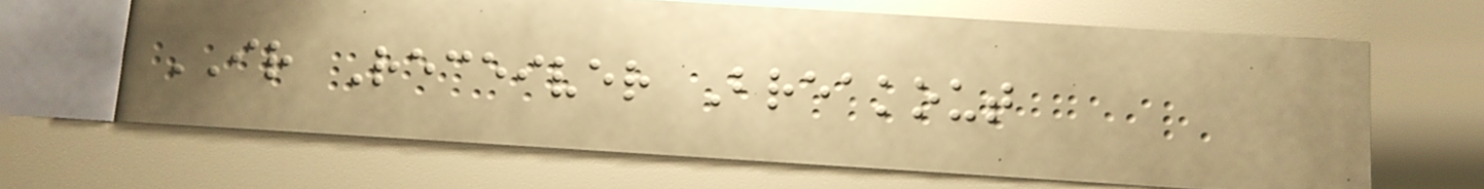IR Receiver Breakout
